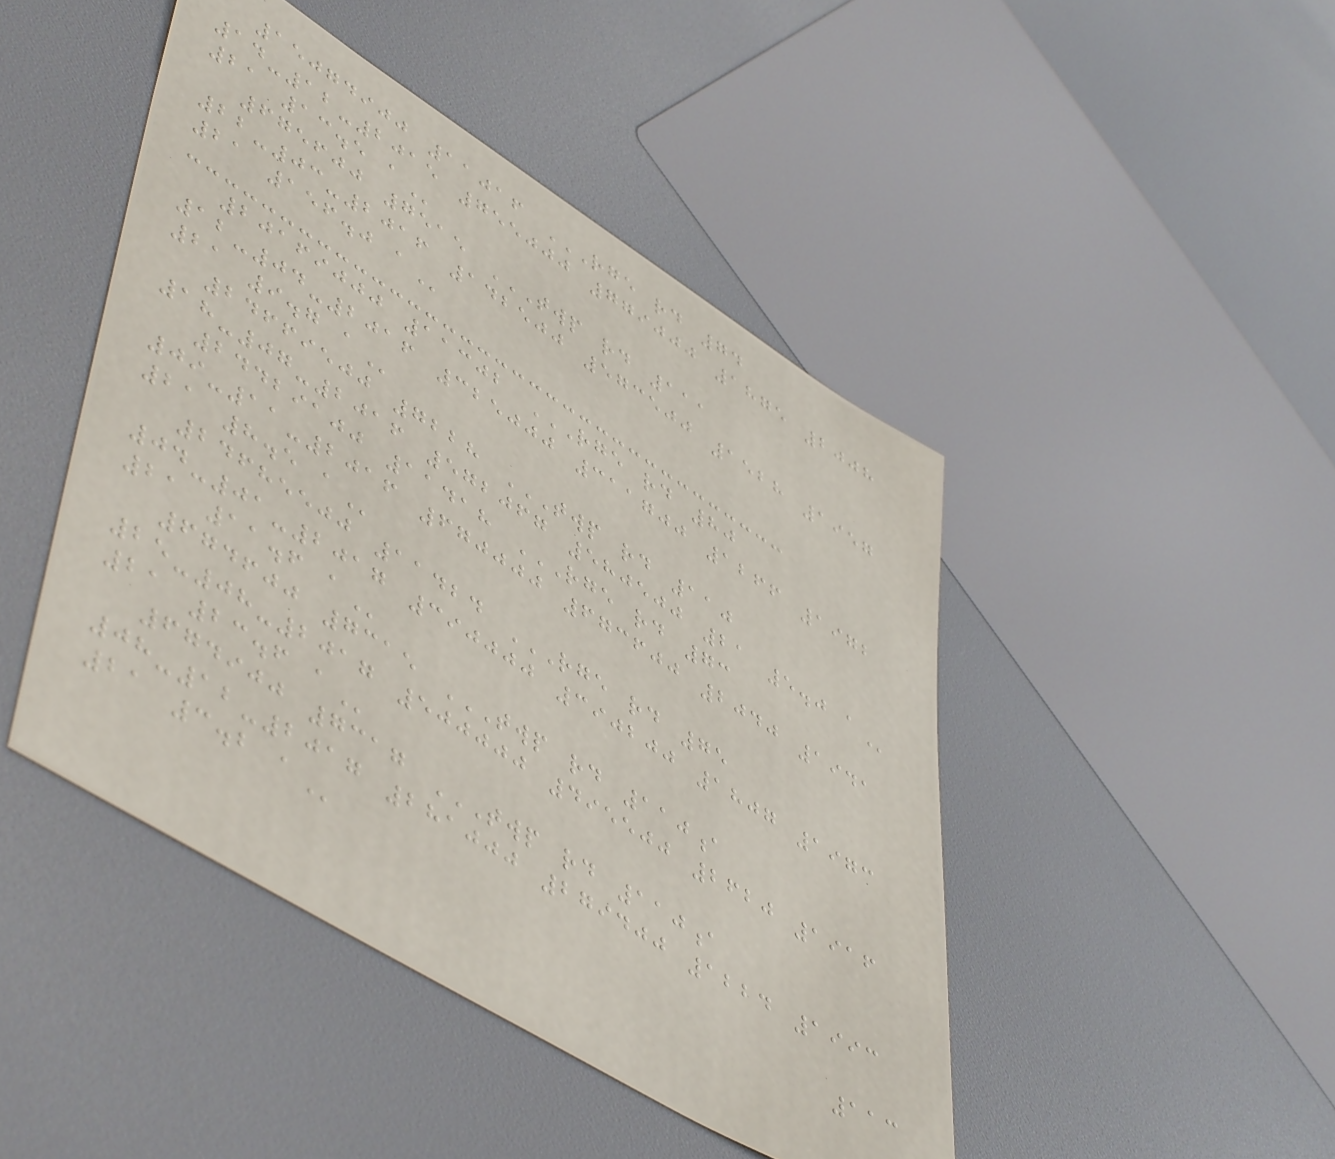15074900 11016 RGE RD 74
14-12-2015 755000 779000 1875 2008
21 13.5 A
675600 7515 TWP RD 111
22-03-2016 142500 573500 1528 1957
21 156.0 A
20169000 11302 RGE RD 80
12-04-2016 325000 311700 1266 1972
21 9.7 A
24669500 7228 TWP RD 110
18-07-2016 572067 580500 21 5.0 A
24429100 11418 RGE RD 73
09-11-2016 670000 673600 2040 1941
21 8.5 A
24685500 11424 RGE RD 75
04-01-2017 390000 390200 1807 1973
21 11.6 A
674600 7315 TWP RD 110A
25-08-2017 500000 495500 2620 1916
21 23.6 A
674900 7317 TWP RD 110A
08-12-2017 281000 279400 1224 1993
21 3.2 A
113
